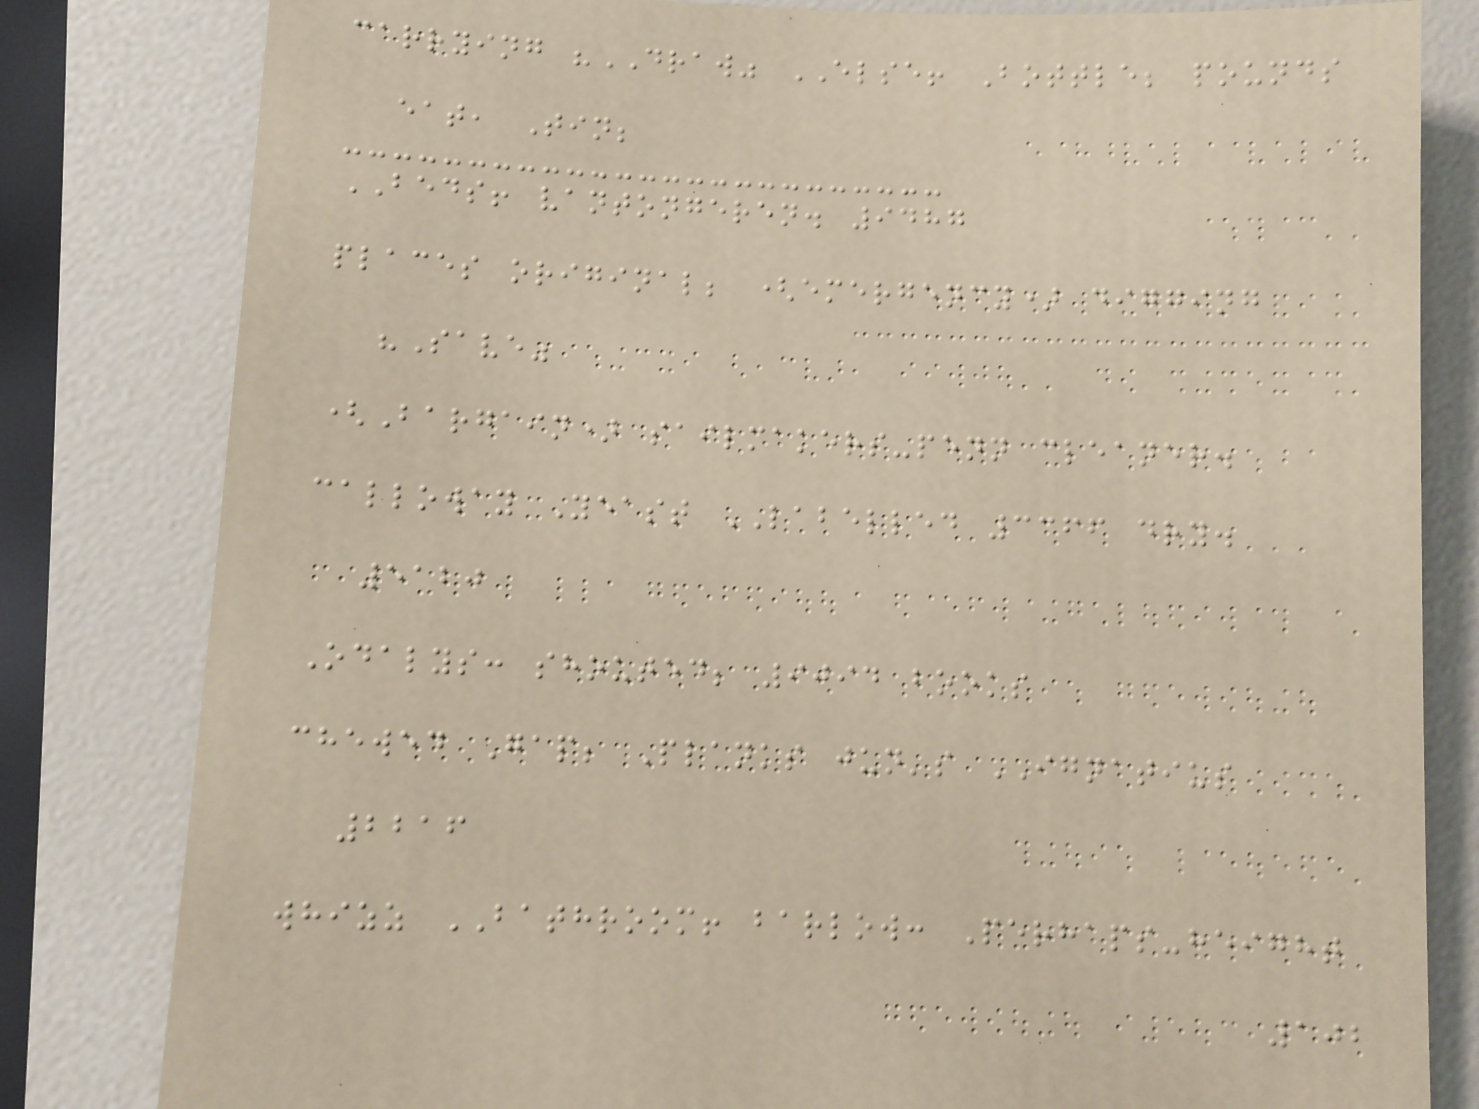carrying "DRAW" ELSE! Bottle; pounds
eat, Tin;
BEDS! vantongeren. 9487
places original; (emergency) digging
"Save"
(Bargain) sailmakers-penn cleaner.
calloway Yeast LABELLED 3366 dry.
5120
Odalys: shouted; 9094 books
chewed Gap; Planks jun's IGNATIUS
2216
whizz BATHROOM! barlow: Perhaps-height
102
